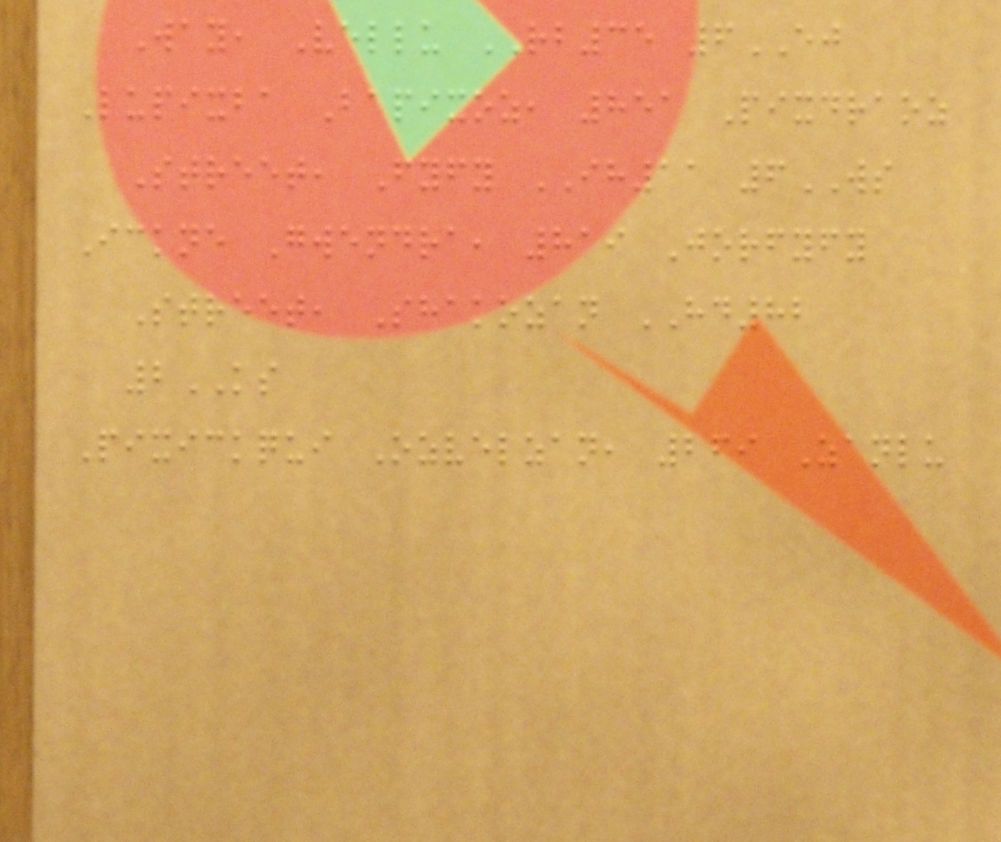Way, Vellu RB35 6EJ
Lupixba Bapixoz, 851 Pixdraoz
Street, Fyfy IH11 6WS
Ickne Gwendra, 819 Jorfyfy
Street, Shakozan HD82
2KS
Pixickqui Ozvelzan, 269 Zanlu
